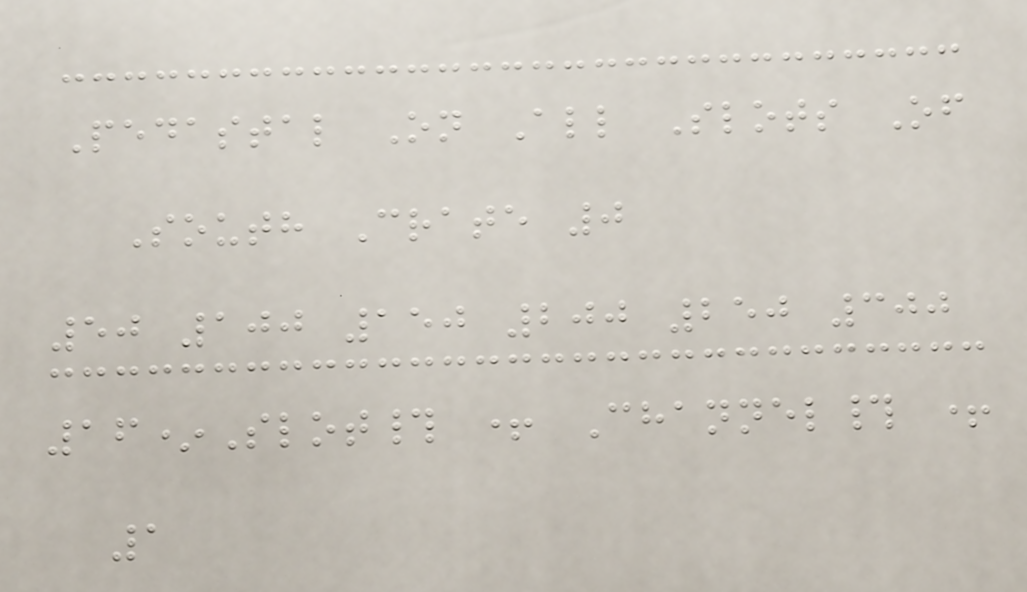Pedastal On All Slots Of
South Crate 0
50 100 150 200 250 300
16*Slot# + Channel# +
1
